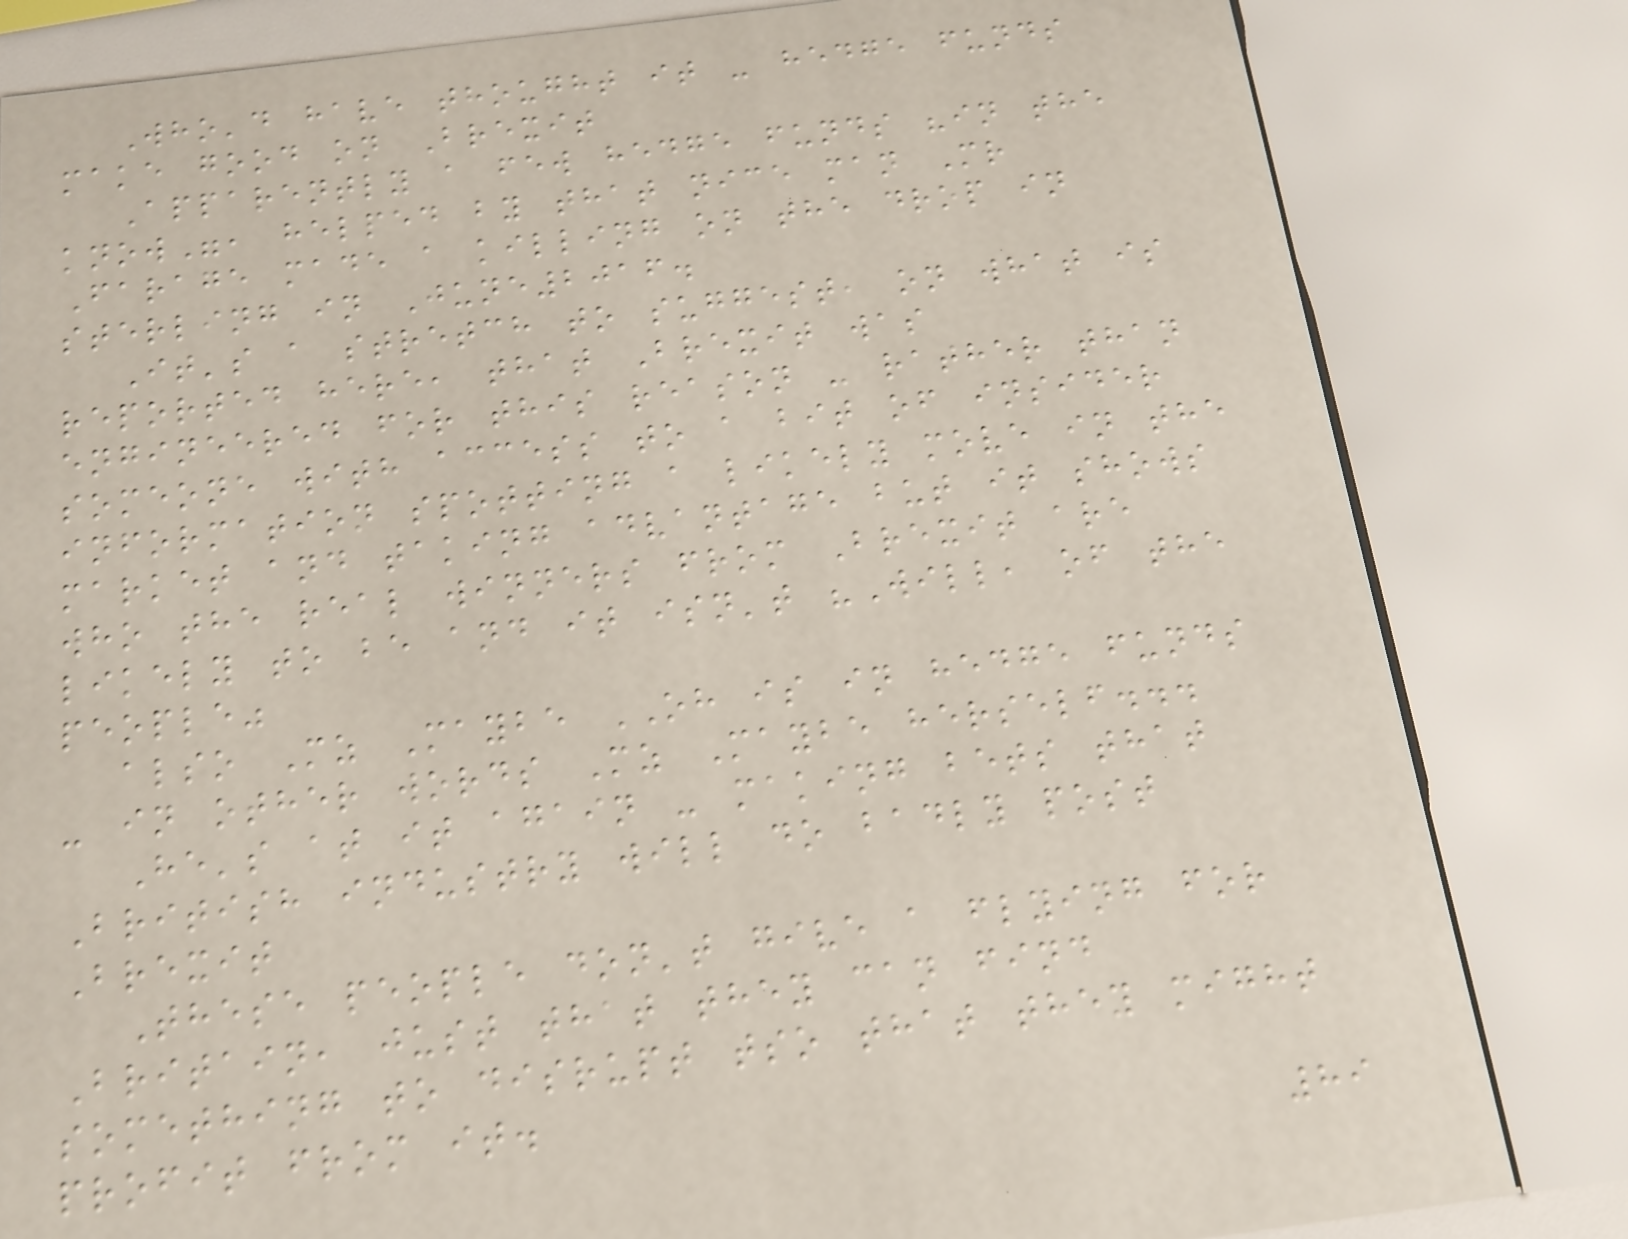Who'd have thought it - hedge funds
make good on Brexit
Apparently a few hedge funds "in the
know", helped by that nice man Mr
Farage made a killing on the drop in
sterling in June2016.
It's a stretch to suggest, on what is
reported here, that Brexit was
engineered for this reason - rather than
someone with access to a bit of insider
information spotting a likely move in the
market and taking advantage but it shows
who the real winners from Brexit are
likely to be and it isn't "Will, of the
people"
also Mz Maybe OH is in hedge funds
- in other words Mz Maybe herself...
He's at it again - making bets that
British industry will do badly post
Brexit
These people don't give a flying for
Britain, just that they can find
something to disrupt tso that they might
profit from it.
89
